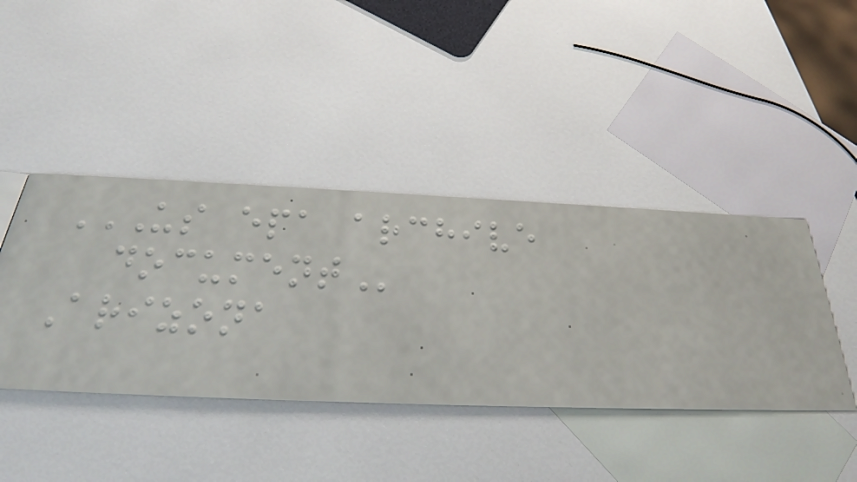US EPA ARCHIVE
DOCUMENT
Arizona
